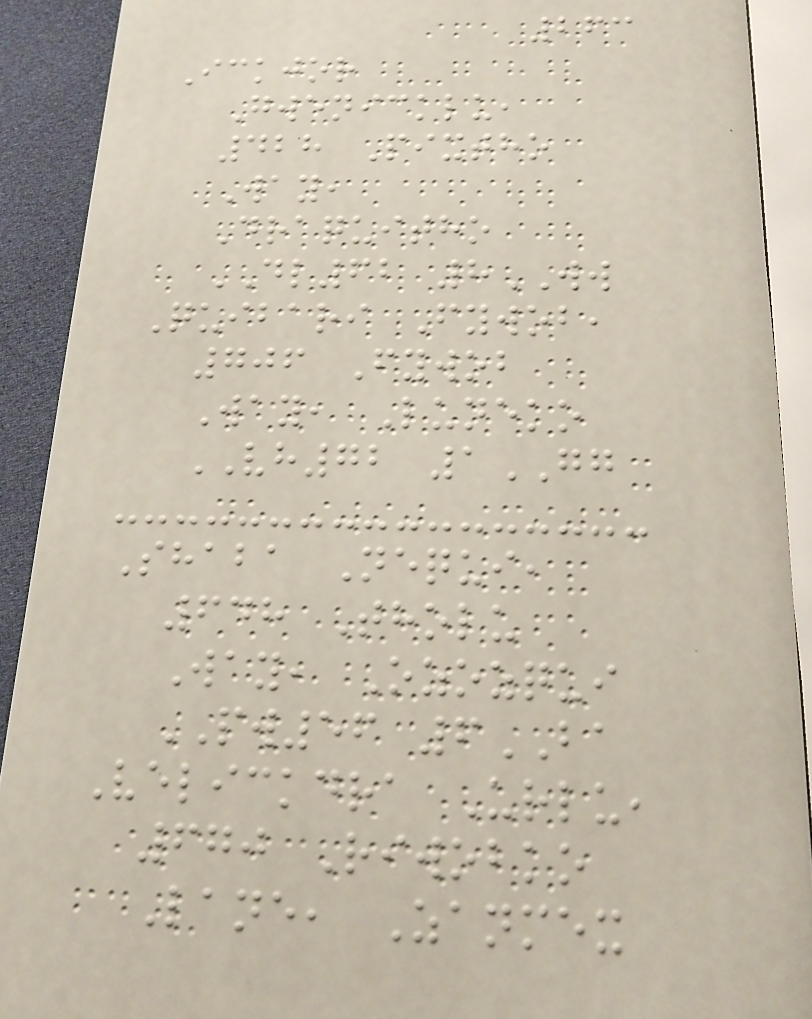263
Ickjor
Gwenicklu,
428 Pixtho
Way,
Draquitho
DL62 8WW
Quibari Fywob,
706 Fywob
Way, Luneko
VH72 1GG
Shaba Nequi,
648 Tholu
Way, Ozozqui
PW56 6BA
Velickdra Urlu,
670 Riwobko
Lane, Zanmex
